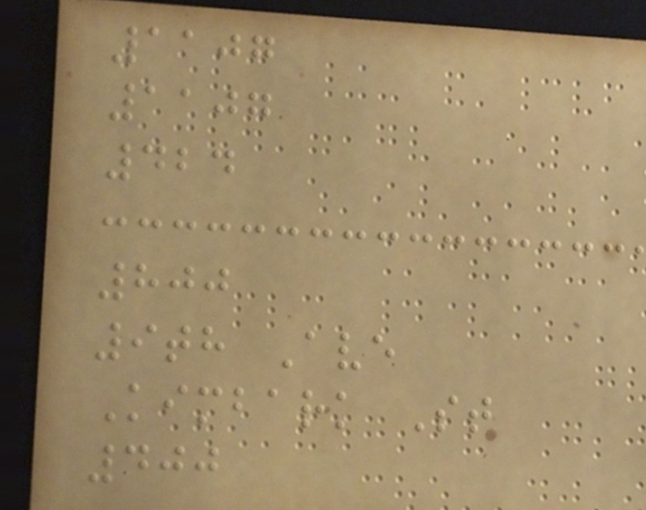1107
1107
424
800
9th Ave
Kimbark St
400
